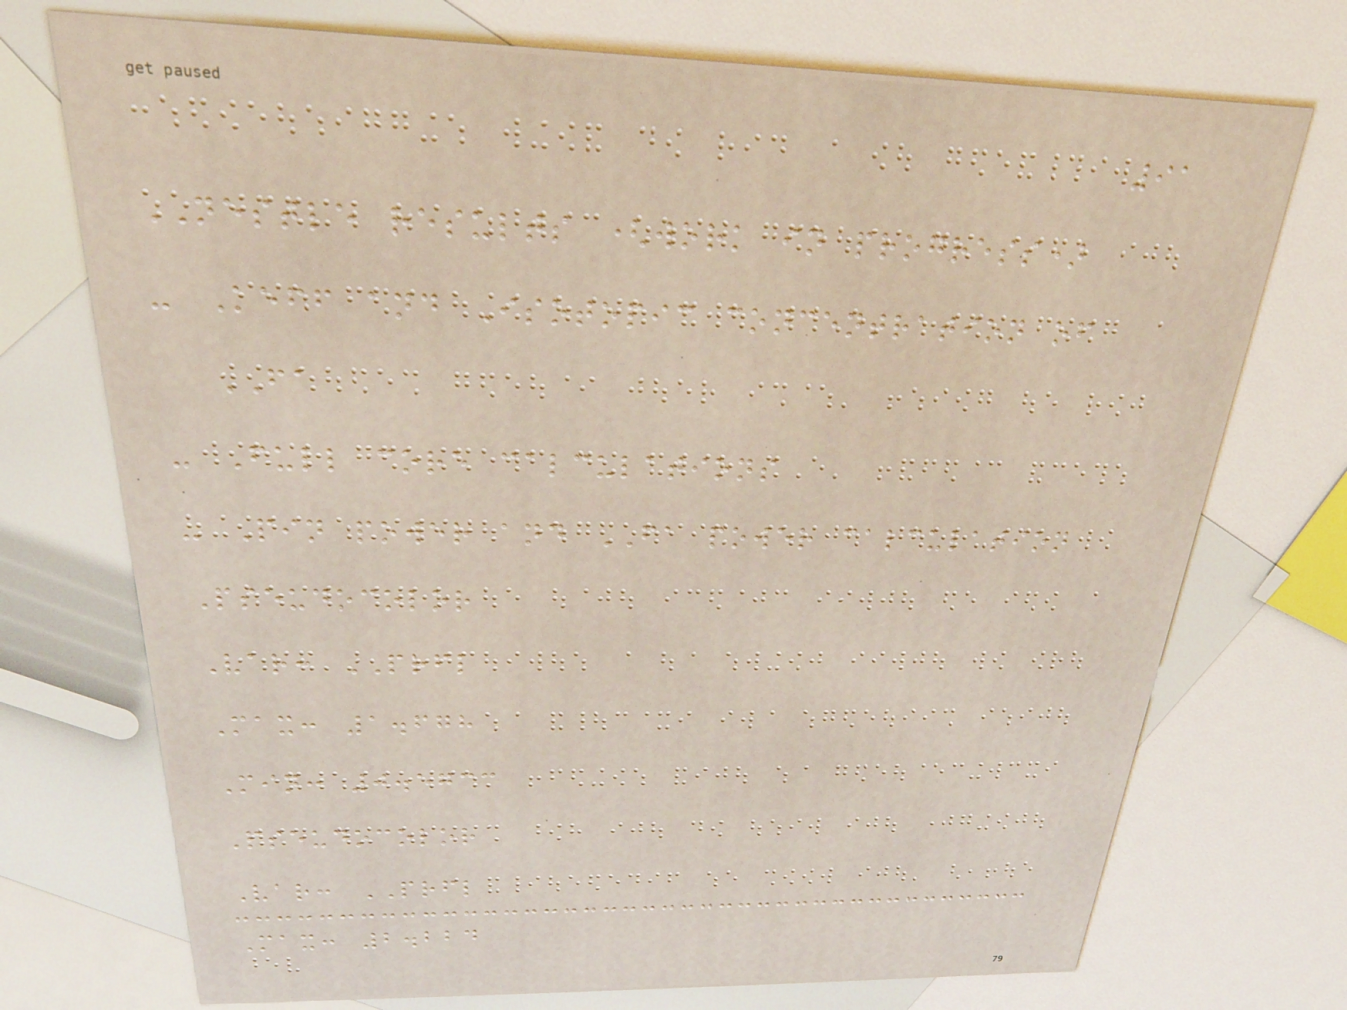91
NESTLE results (work in progress)
- Keff and Isotopic concentration of
FA
- Full core calculations
- Pin power and FA power calculation
Pseudocolor
Var: PRFL
Max: 1.678
Min: 0.5733
Pseudocolor
Var: PRFL
Max: 2.224
